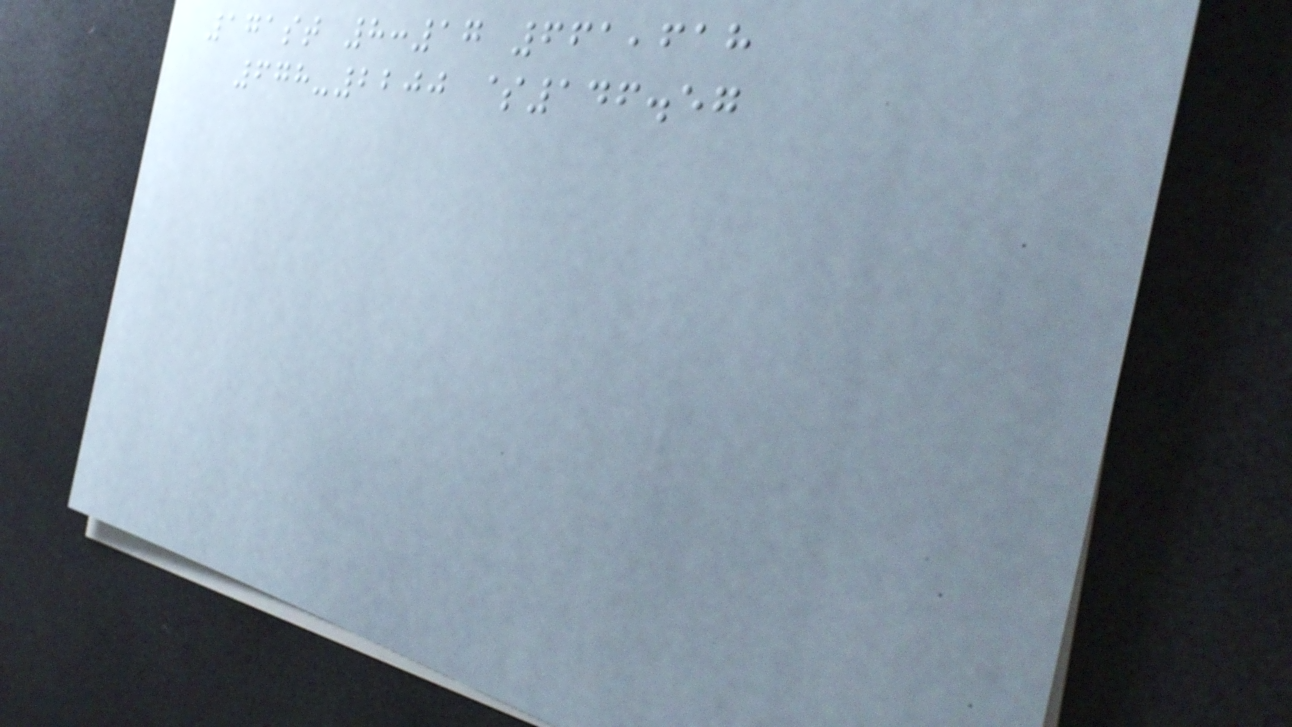171st 8:17 661,618
678-2200 $146.57
